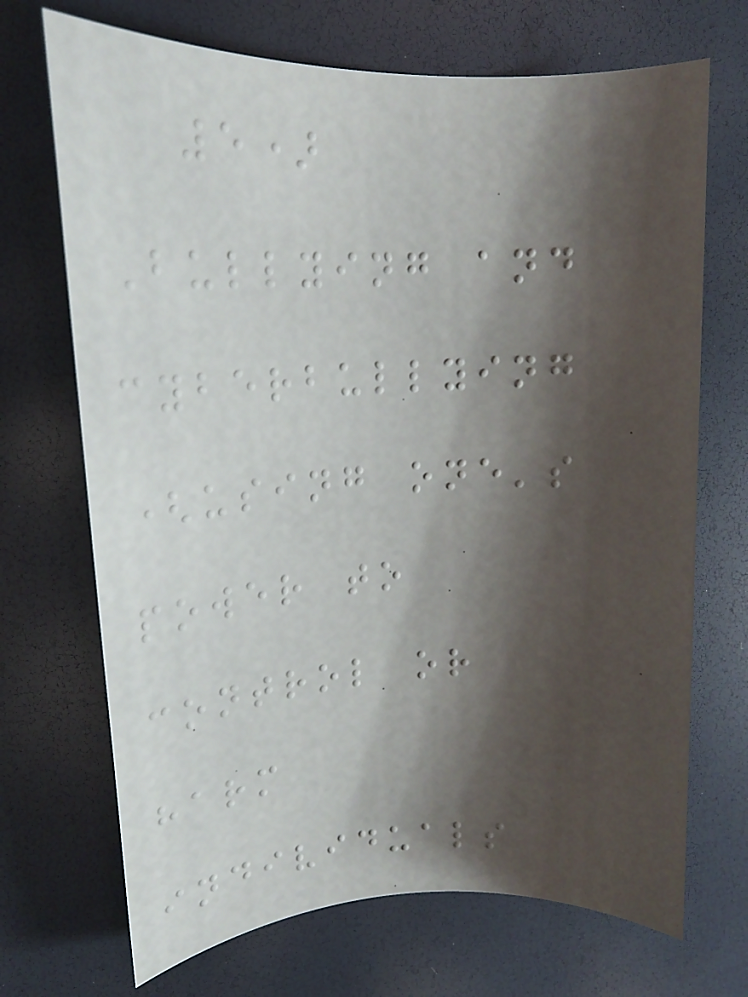5)
Bullying and
cyberbullying
(using one's
power to
control or
harm
individuals
